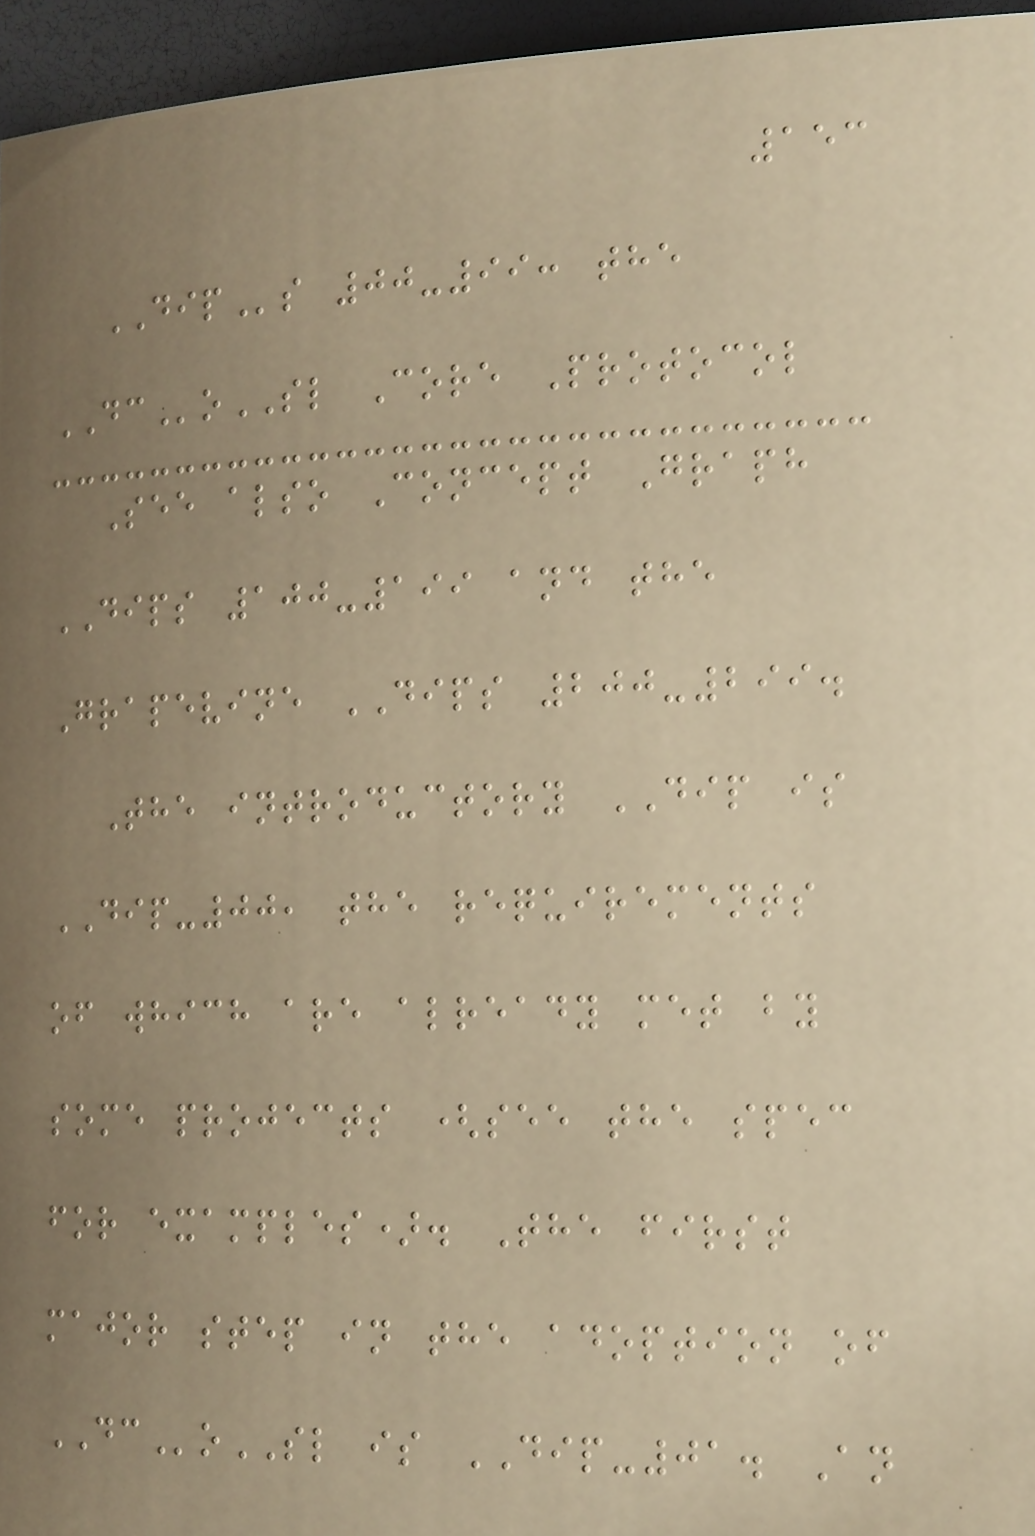153
DIPs 00-99: the
DCoSL Core Protocol
See also Concept Graph
DIPS 100-199 and the
Grapevine DIPS 200-299.
The introductory DIP is
DIP-00, the requirements
of which are already met by
some projects (see the spec
for examples). The first
major step in the adoption of
DCoSL is DIP-01. An
